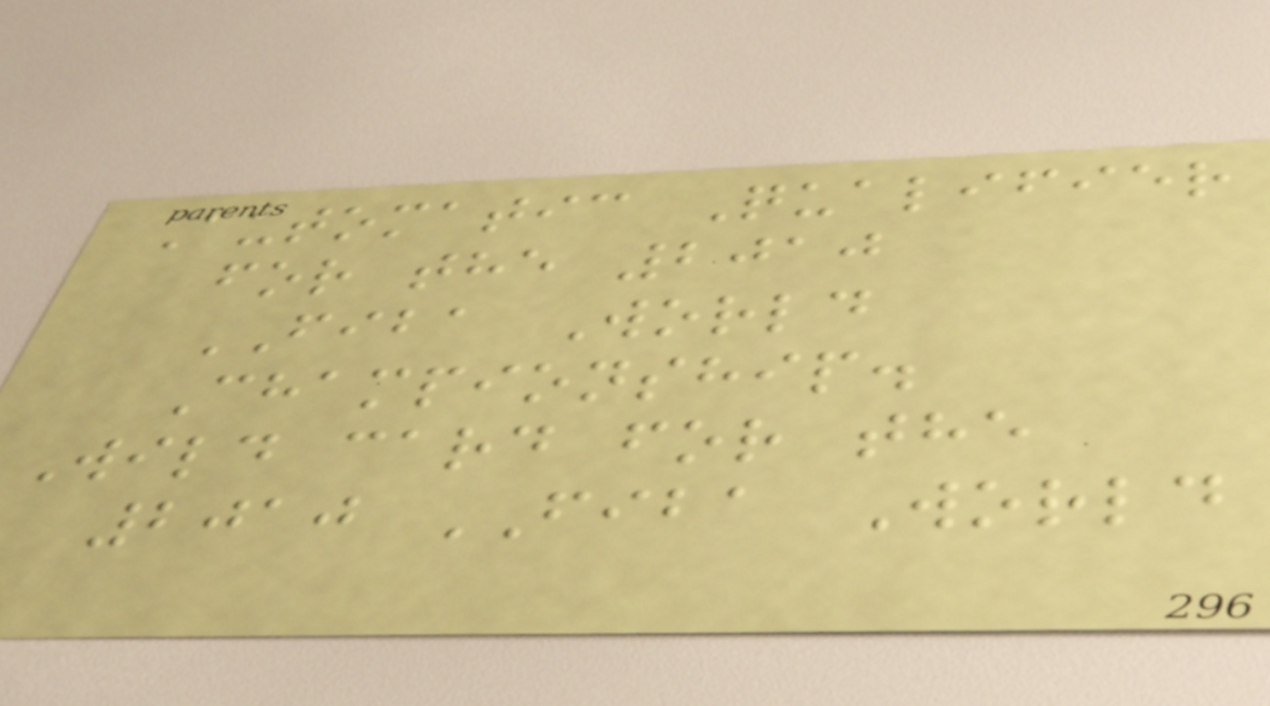Automatic Qualifier
for the 2010
FIBA World
Championship.
Wild card for the
2010 FIBA World
